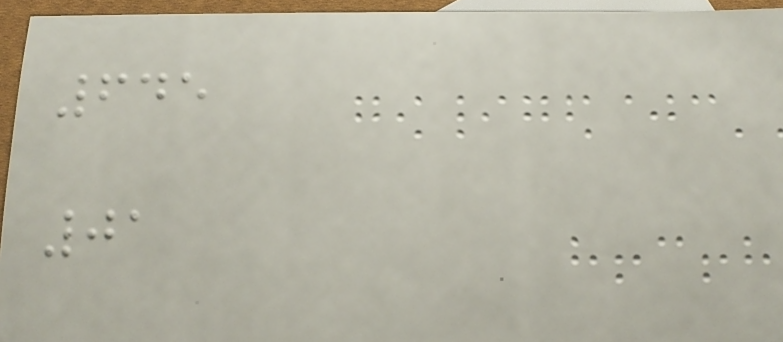645
01
